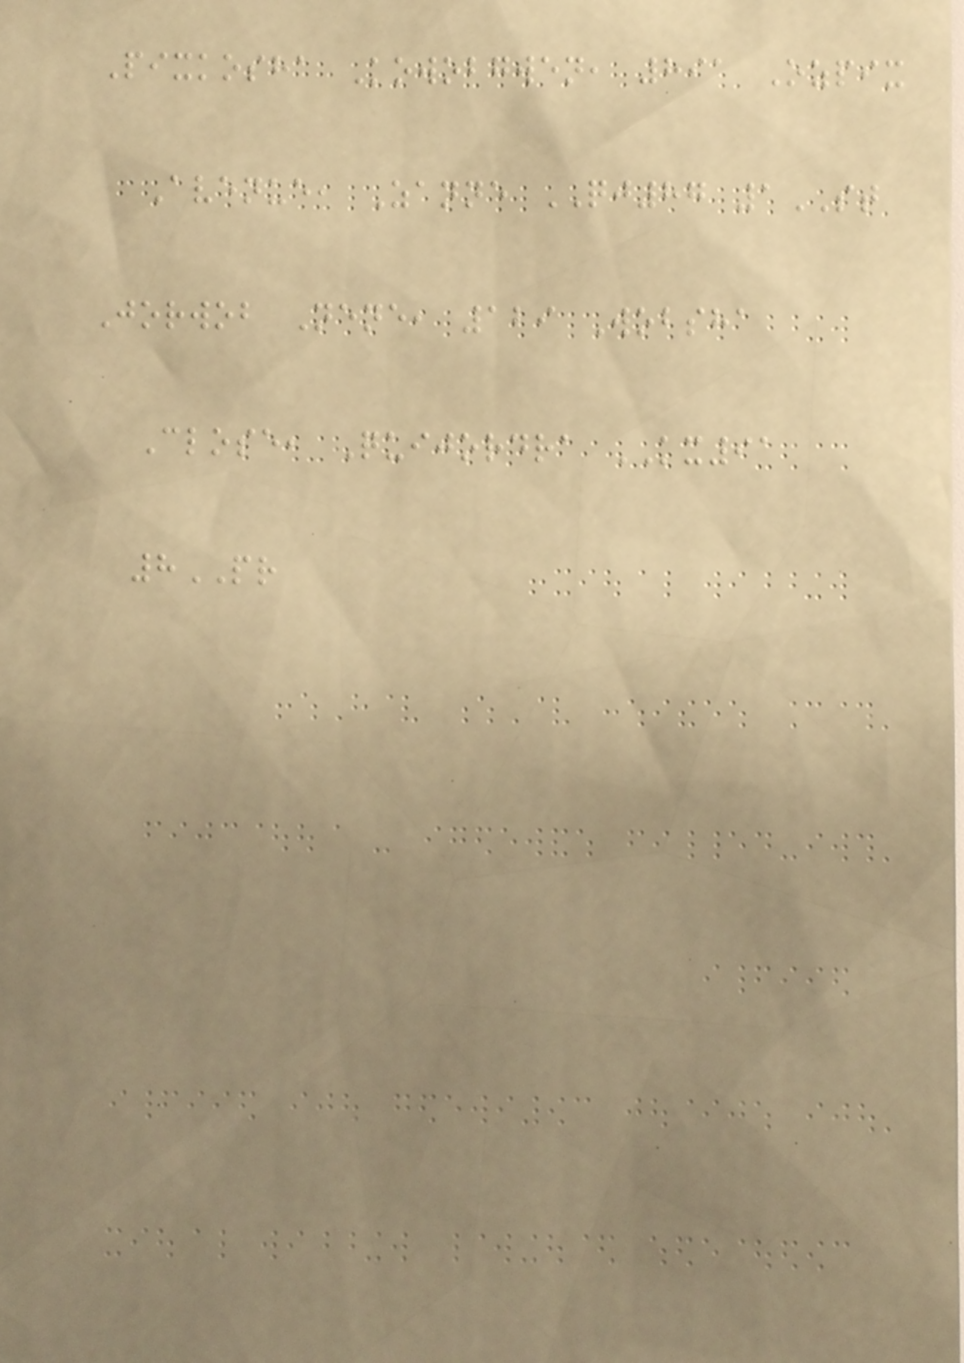Pixkosha Kowobgwen, 891 Ozpix
Avenue, Zanne QJ87 1ST
Jorwob Nene, 129 Wobsha
Close, Quijordra KX91
8PR
